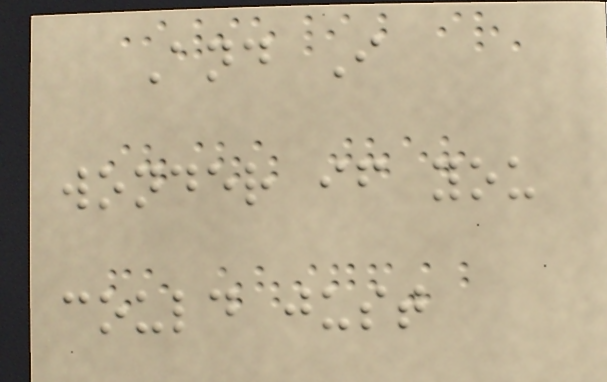And I
wonder if you
could just
